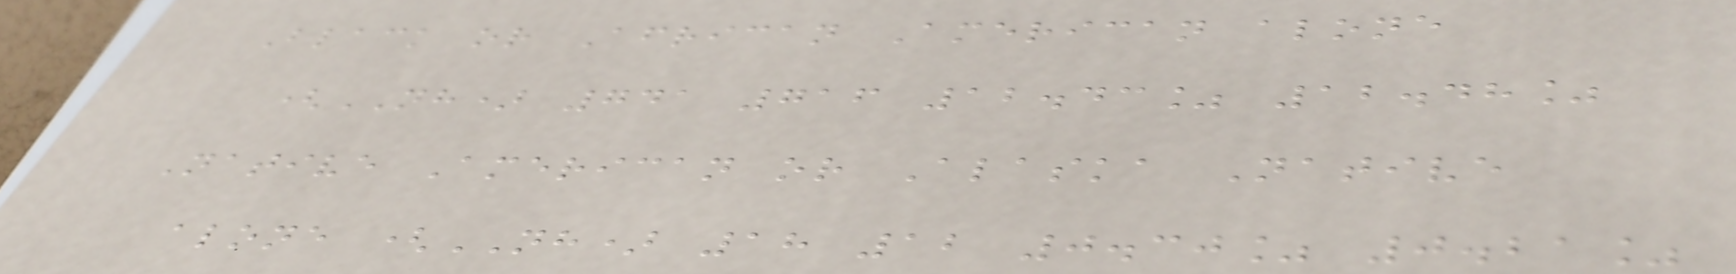Black or African American alone
(NH) 741 716 12.43% 12.48%
Native American or Alaska Native
alone (NH) 18 12 0.30% 0.21%
